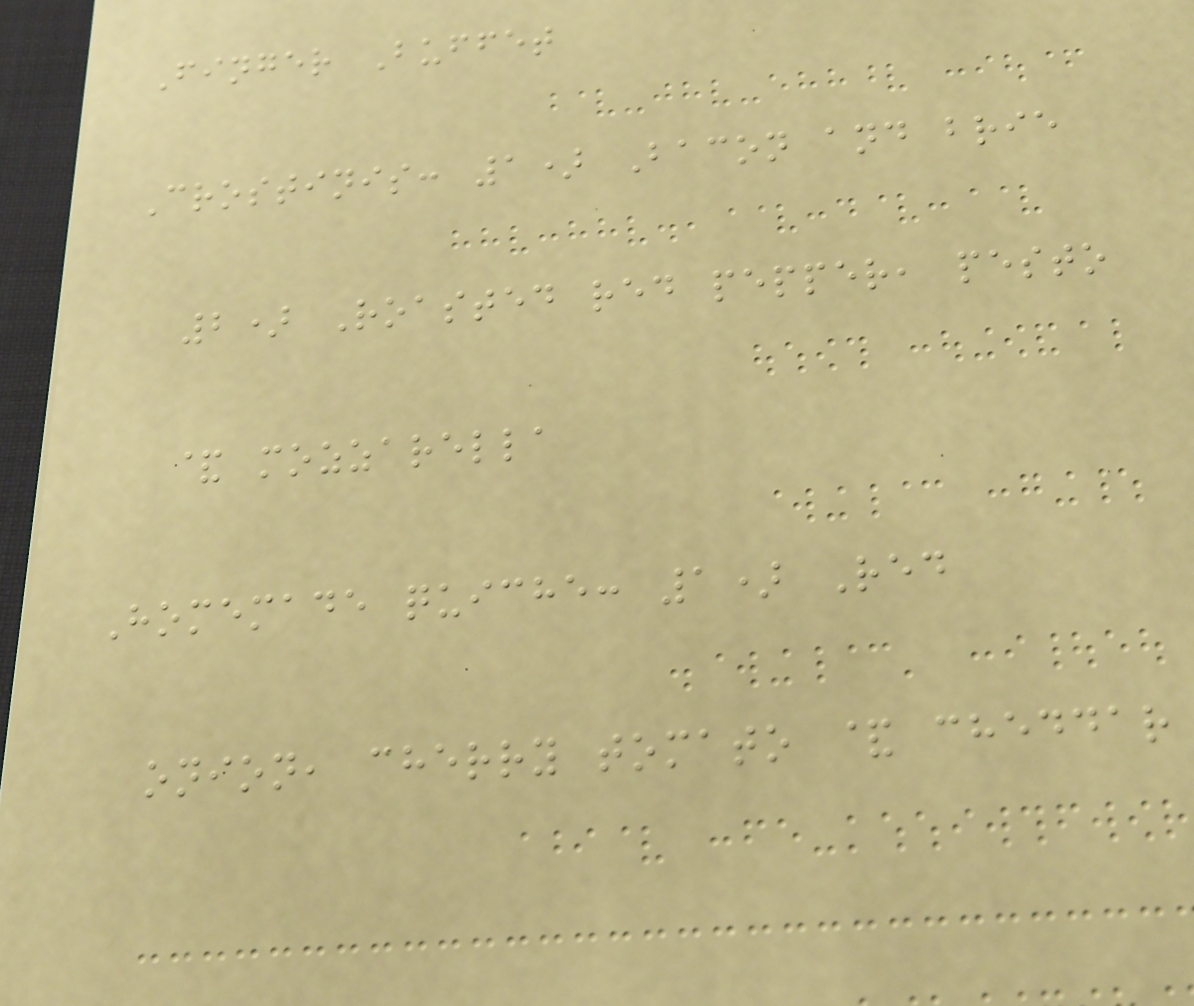Finger Buffet
Crostinis: 1) Bacon and brie
2) Roasted red pepper, pesto
& mozzarella
Homemade quiche: 1) Red
onion, cherry tomato & cheddar
